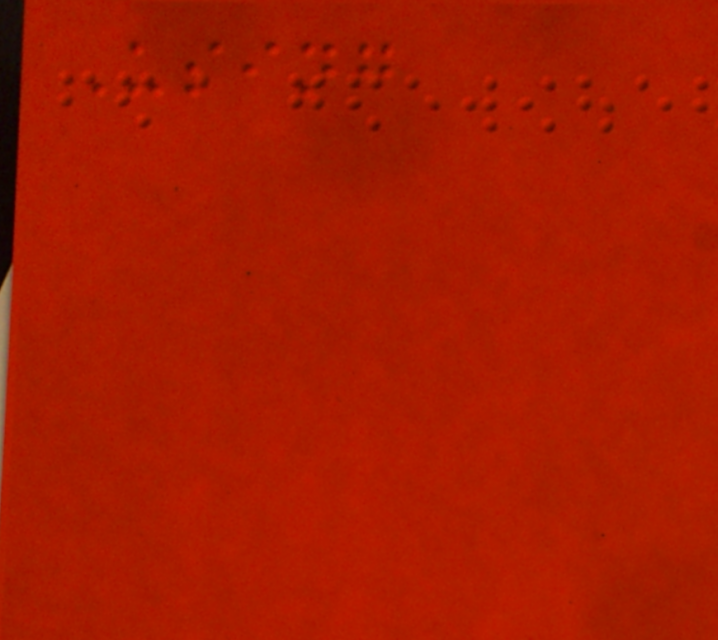Using
